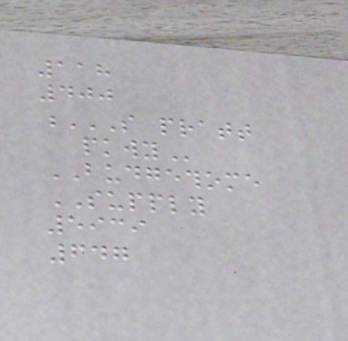118
400
S PRATT
PKWY
BUDGETHOME
SUPPLY
5939
647
